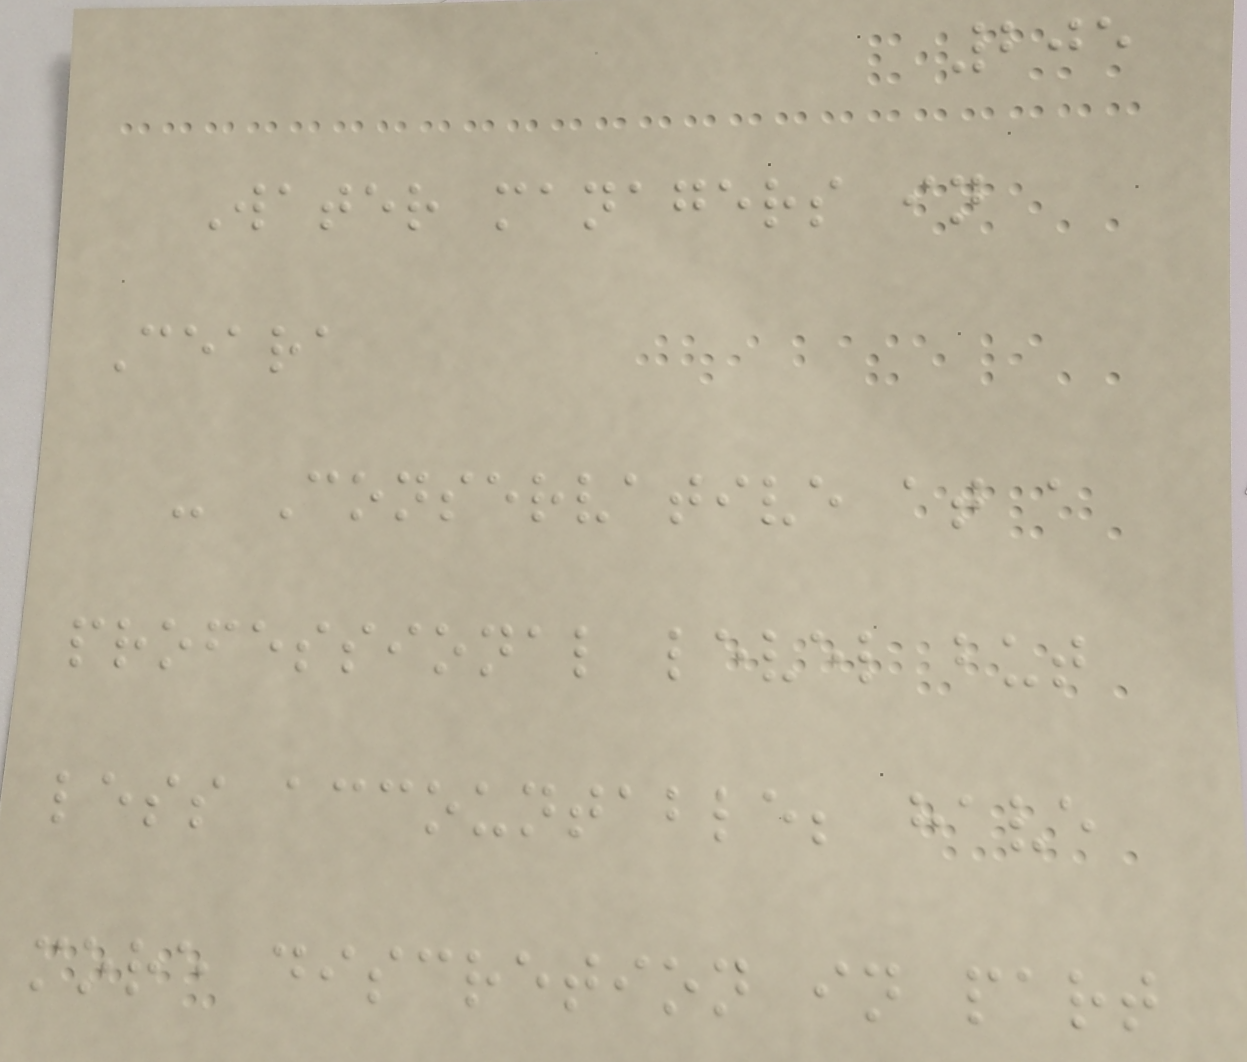205
Water managers in
Ceara
- Conservative at a
professional level but
less accountable; have
more discretion in part
